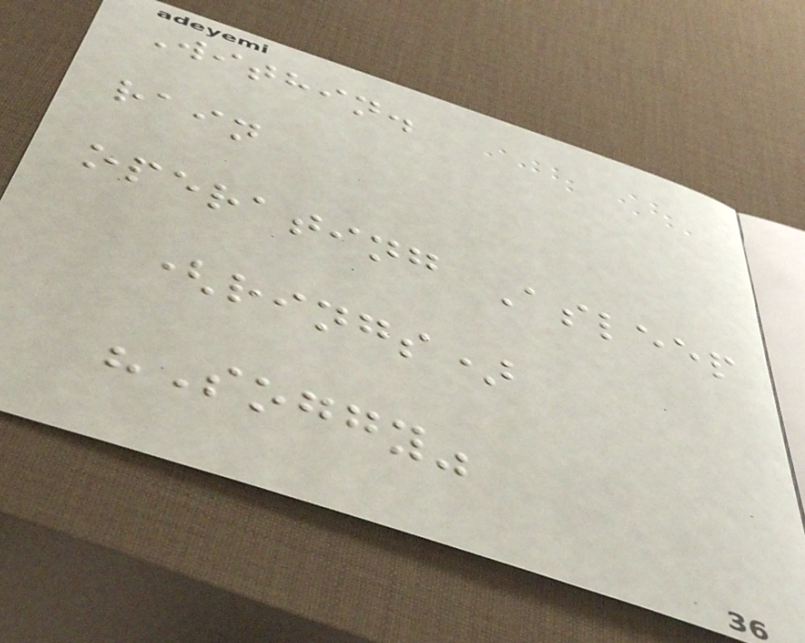Within.
rain
operating Asleep
(rings)
"Soggy"
